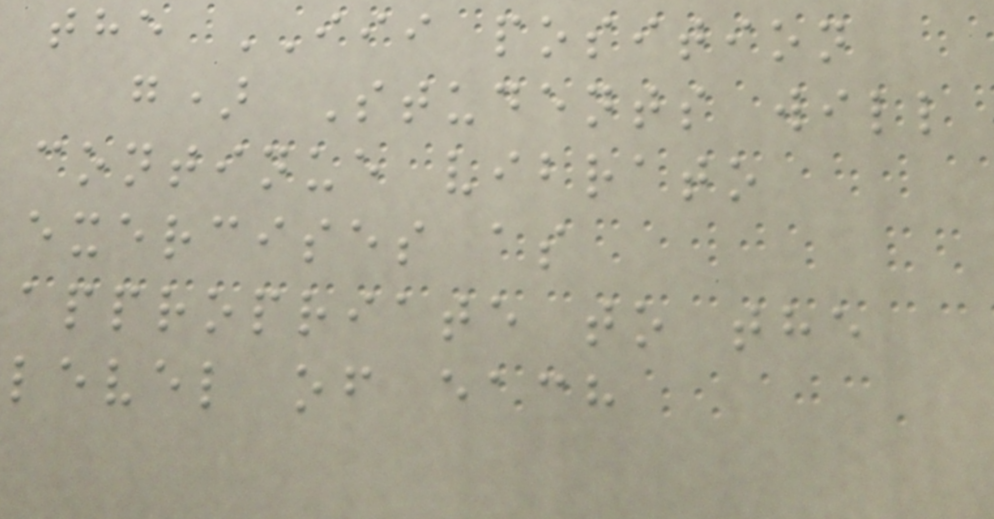the III position
g) Students will
continue vibrato
exercises as
appropriate to the
level of each
